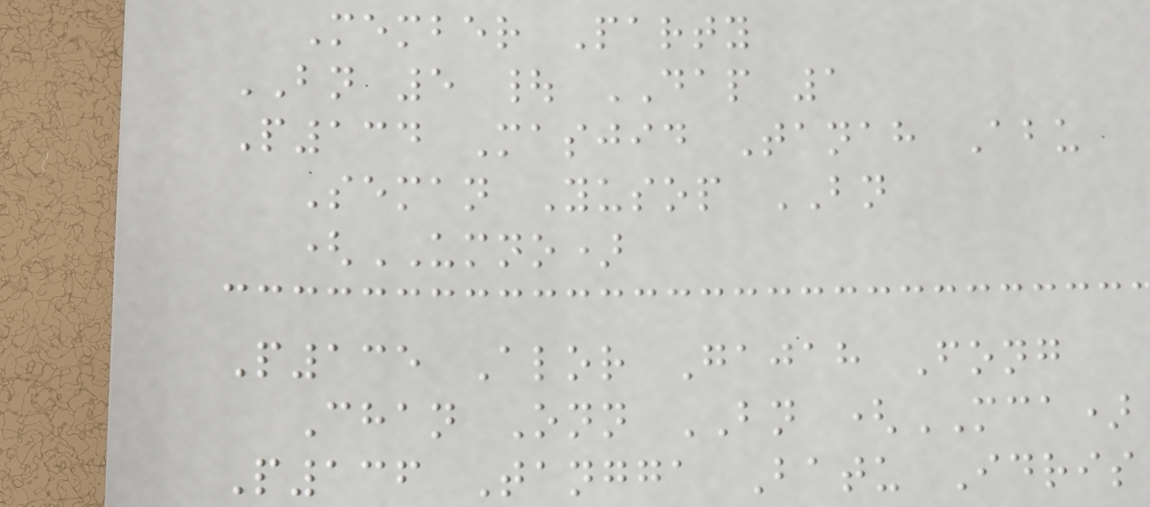Member Party
BN 5 | DAP 1
P134 Masjid Tanah Abu
Seman Yusop BN
(UMNO)
P135 Alor Gajah Fong
Chan Onn BN (MCA)
P136 Tangga Batu Idris
